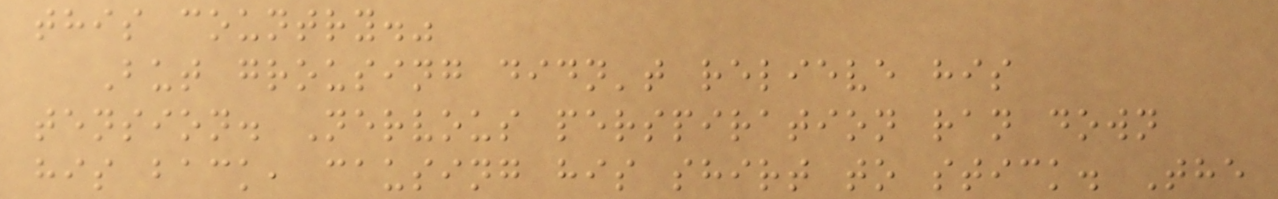this country."
But grousing didn't relieve his
tension. Nervous perspiration ran down
his back, causing his shirt to stick. The
